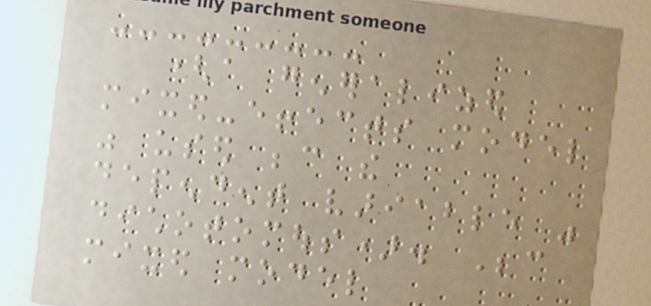(a generalized
mixed-effects model
was used because the
dependent variable was
dichotomous). Because
mixed model
